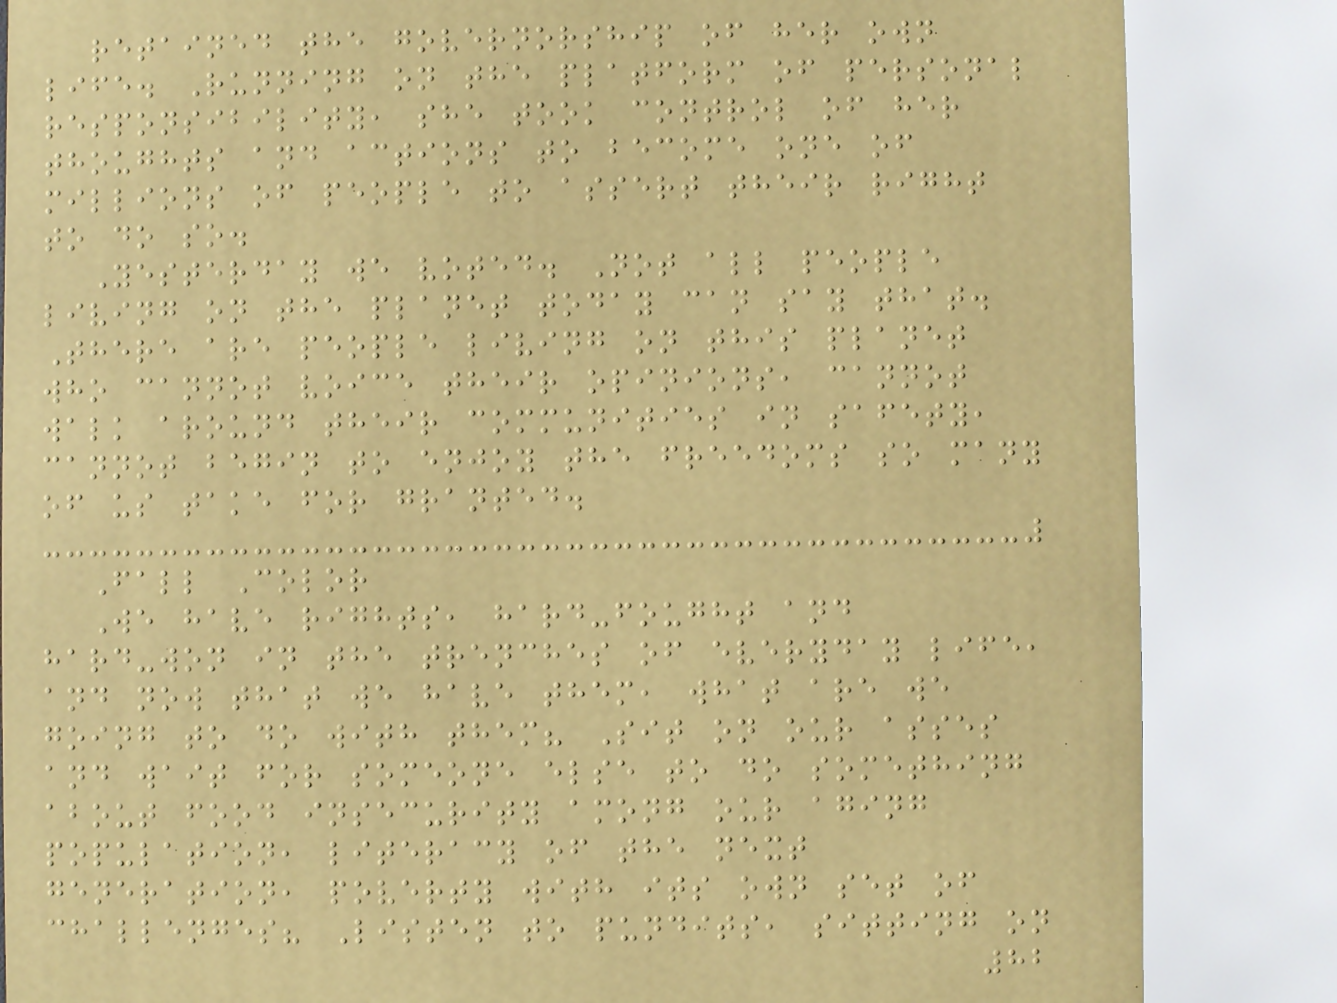retained the governorship of her own
life. Running on the platform of personal
responsibility, she took control of her
thoughts and actions to become one of
millions of people to assert their right
to do so.
Yesterday we voted. Not all people
living on the planet today can say that.
There are people living on this planet
who cannot voice their opinions, cannot
walk around their communities in safety,
cannot begin to enjoy the freedoms so many
of us take for granted.
Fall Color
We have rights, hard-fought and
hard-won in the trenches of everyday life,
and now that we have them, what are we
going to do with them? Sit on our asses
and wait for someone else to do something
about food insecurity among our aging
population, literacy of the next
generation, poverty with its own set of
challenges? Listen to pundits, sitting on
82
